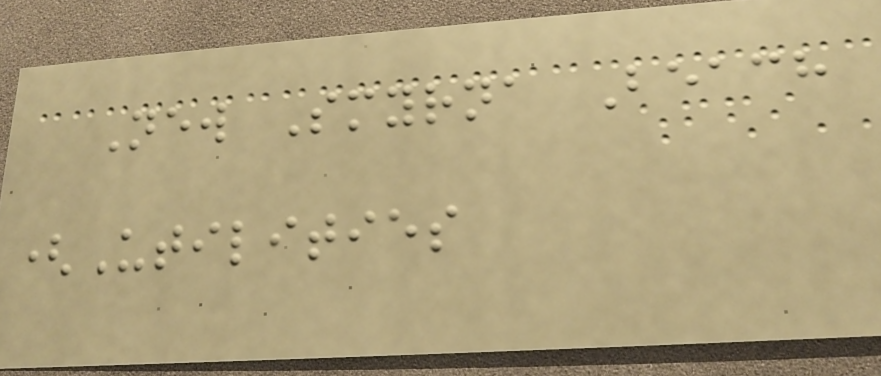New Smyrna Beach
(Utilities
